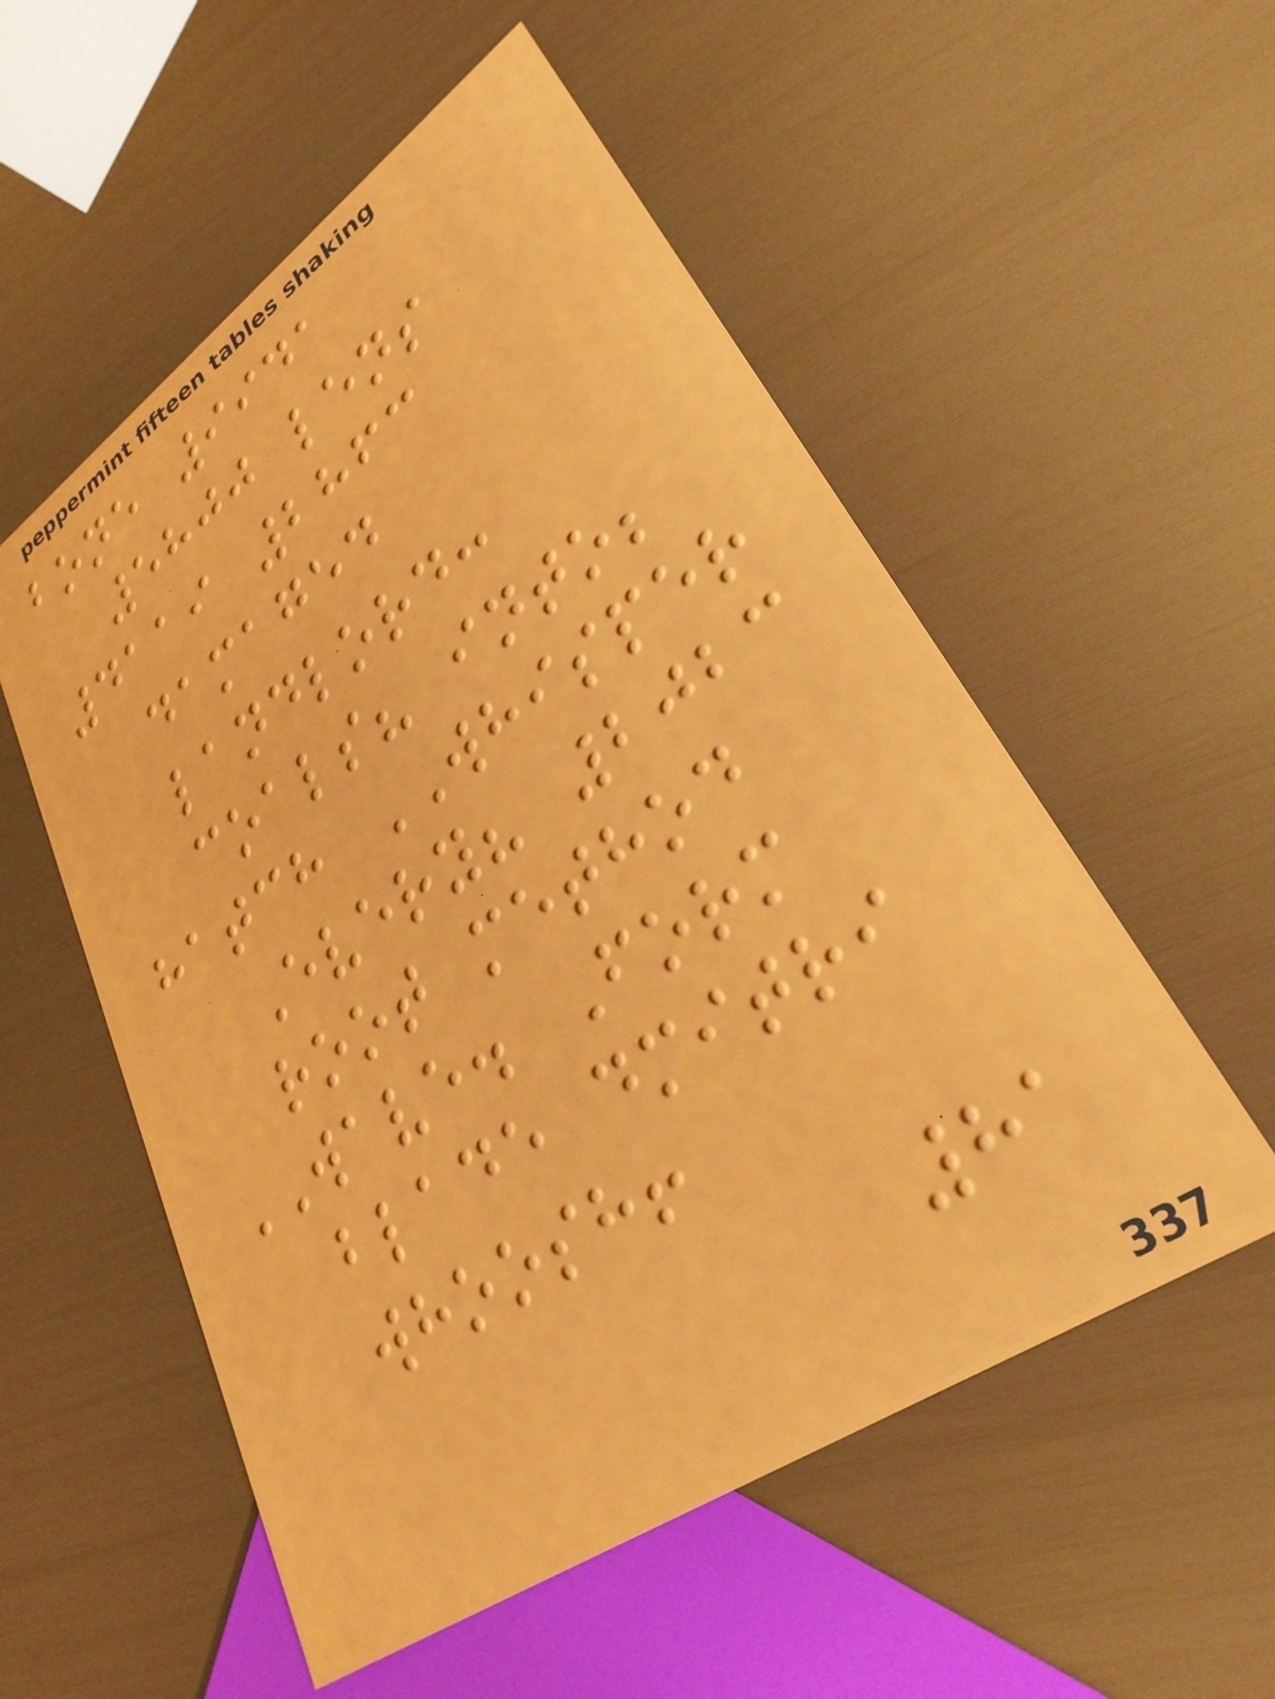bone 9941
5800 lens
4119 2863
damaged
landlord:
coals? into;
hatch WHISPER
Every? 2023
root method
WAVE. Form
blade dmitri
whoosh!
81
